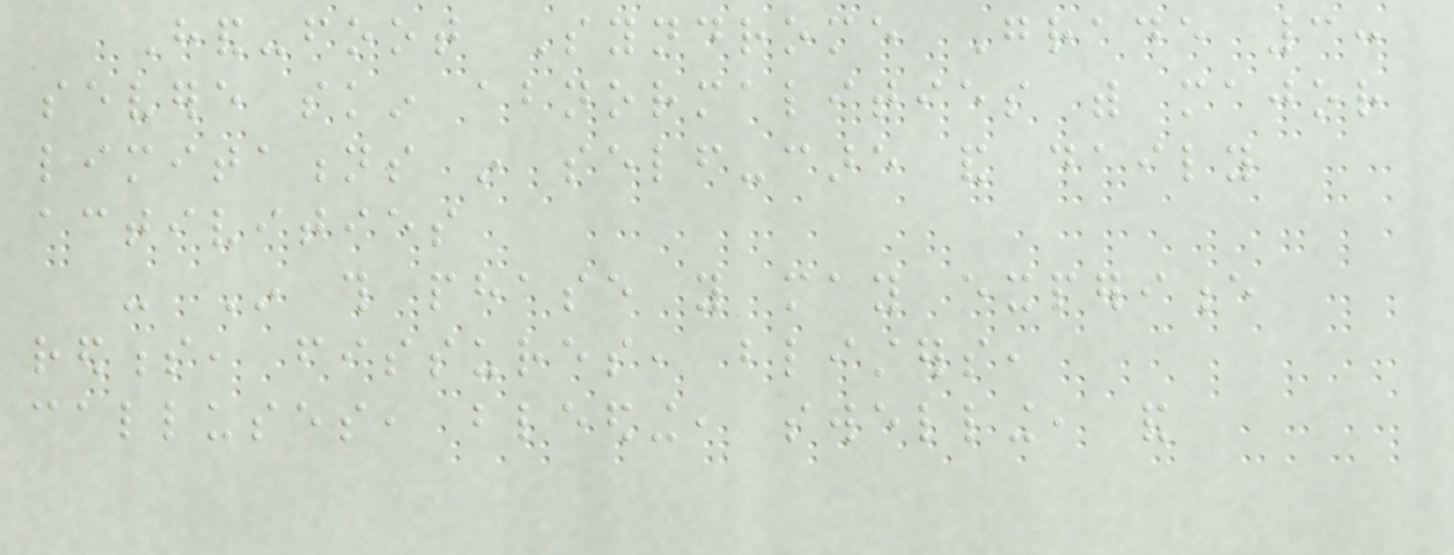Hand-foot Syndrome Grade 3:
severe skin abnormalities with major
limitations in self-care and daily
activities
- In this phase you may experience
redness, fissures, blisters,
calluses, bleeding, swelling, and
